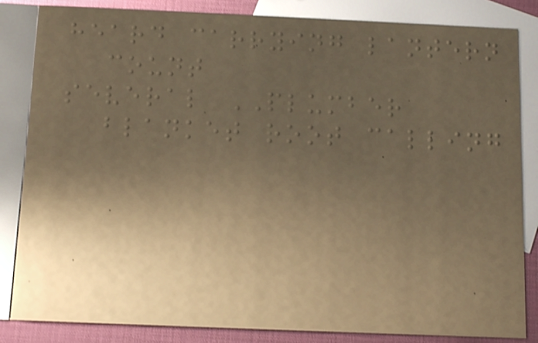heard carrying lantern
count
several PLUMBER
blanket root calling
